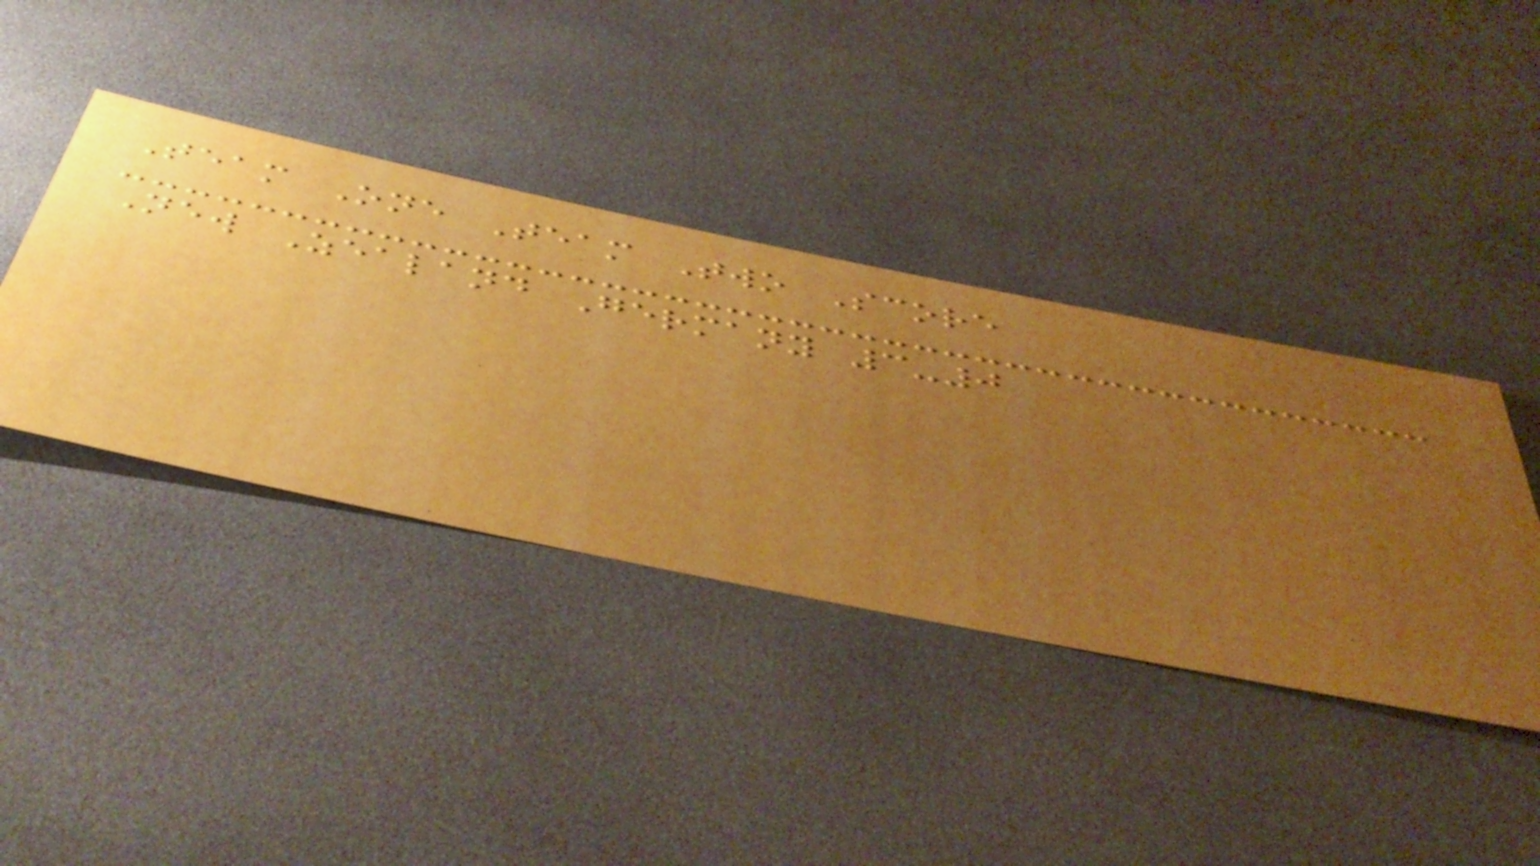Team One Team Two Score
New Zealand Germany 3-0
